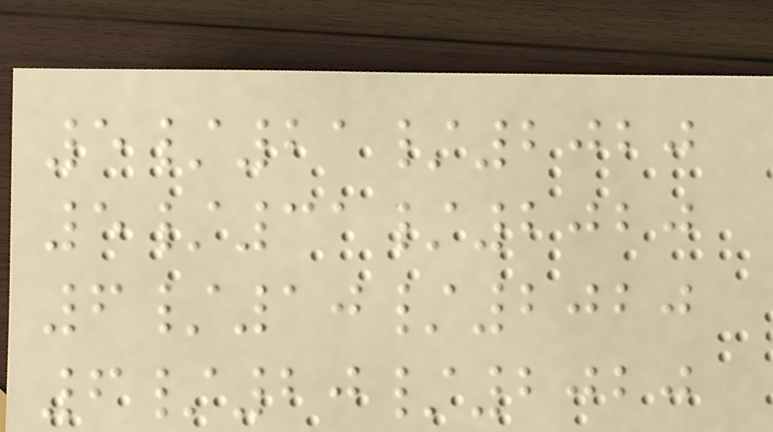5/21/2020
5/31/2020
6/10/2020
6/20/2020
